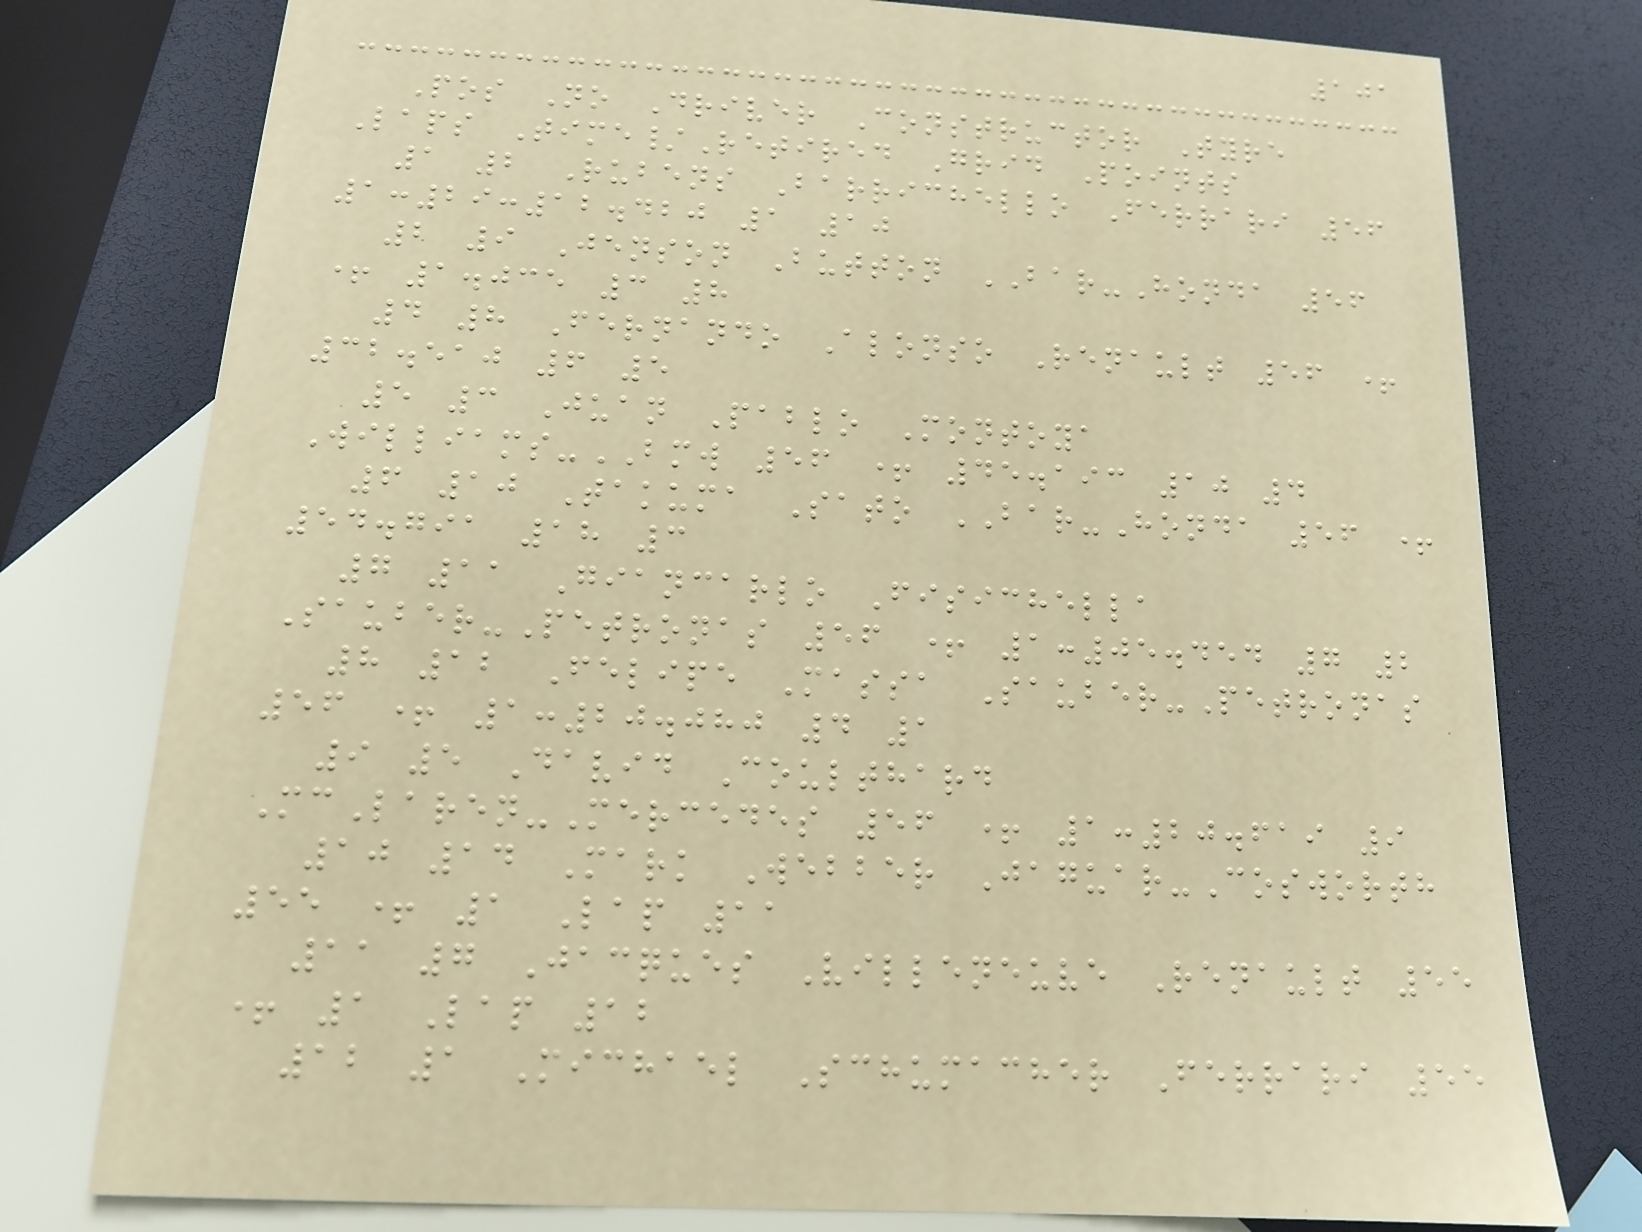101
Pos No Driver Constructor Tyre
Laps Time/Retired Grid Points
1 2 Rubens Barrichello Ferrari 56
1:29:12.420 1 10
2 9 Jenson Button BAR-Honda 56
+ 1.035 3 8
4 8 Fernando Alonso Renault 56 +
32.510 6 5
5 3 Juan Pablo Montoya
Williams-BMW 56 + 45.193 10 4
6 10 Takuma Sato BAR-Honda 56 +
54.791 18 3
7 11 Giancarlo Fisichella
Sauber-Petronas 56 + 1:05.454 7 2
8 12 Felipe Massa Sauber-Petronas
56 + 1:20.080 4 1
9 5 David Coulthard
McLaren-Mercedes 56 + 1:20.619 9
10 14 Mark Webber Jaguar-Cosworth
55 + 1 Lap 11
11 7 Jacques Villeneuve Renault 55
+ 1 Lap 12
12 1 Michael Schumacher Ferrari 55
